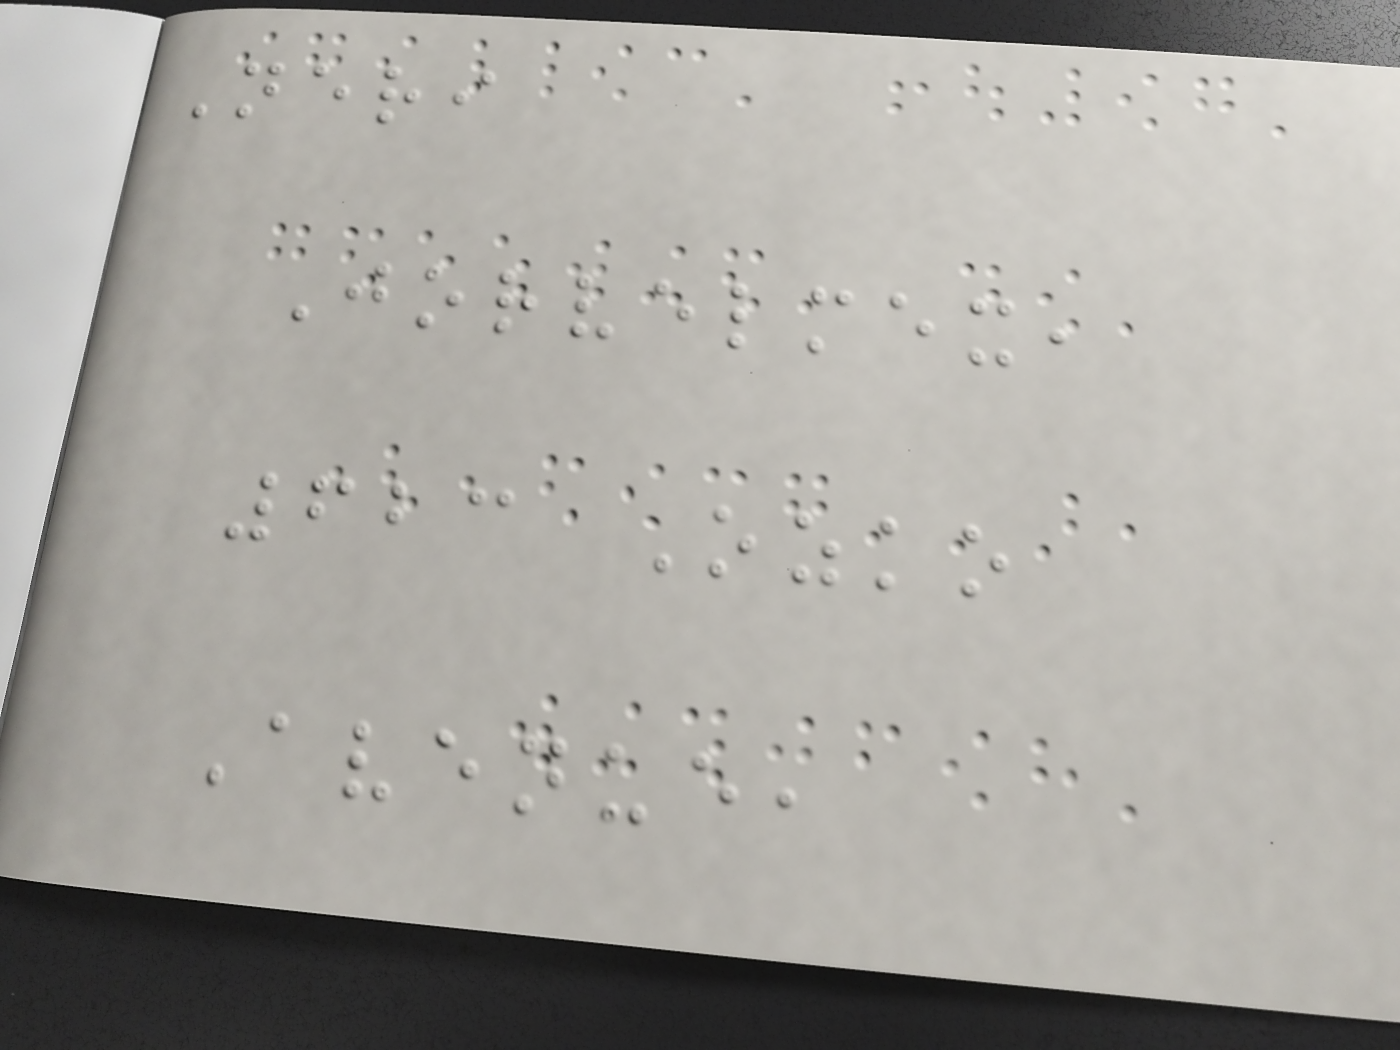Neri
Jorvelmex,
623 Ozko
Avenue,
